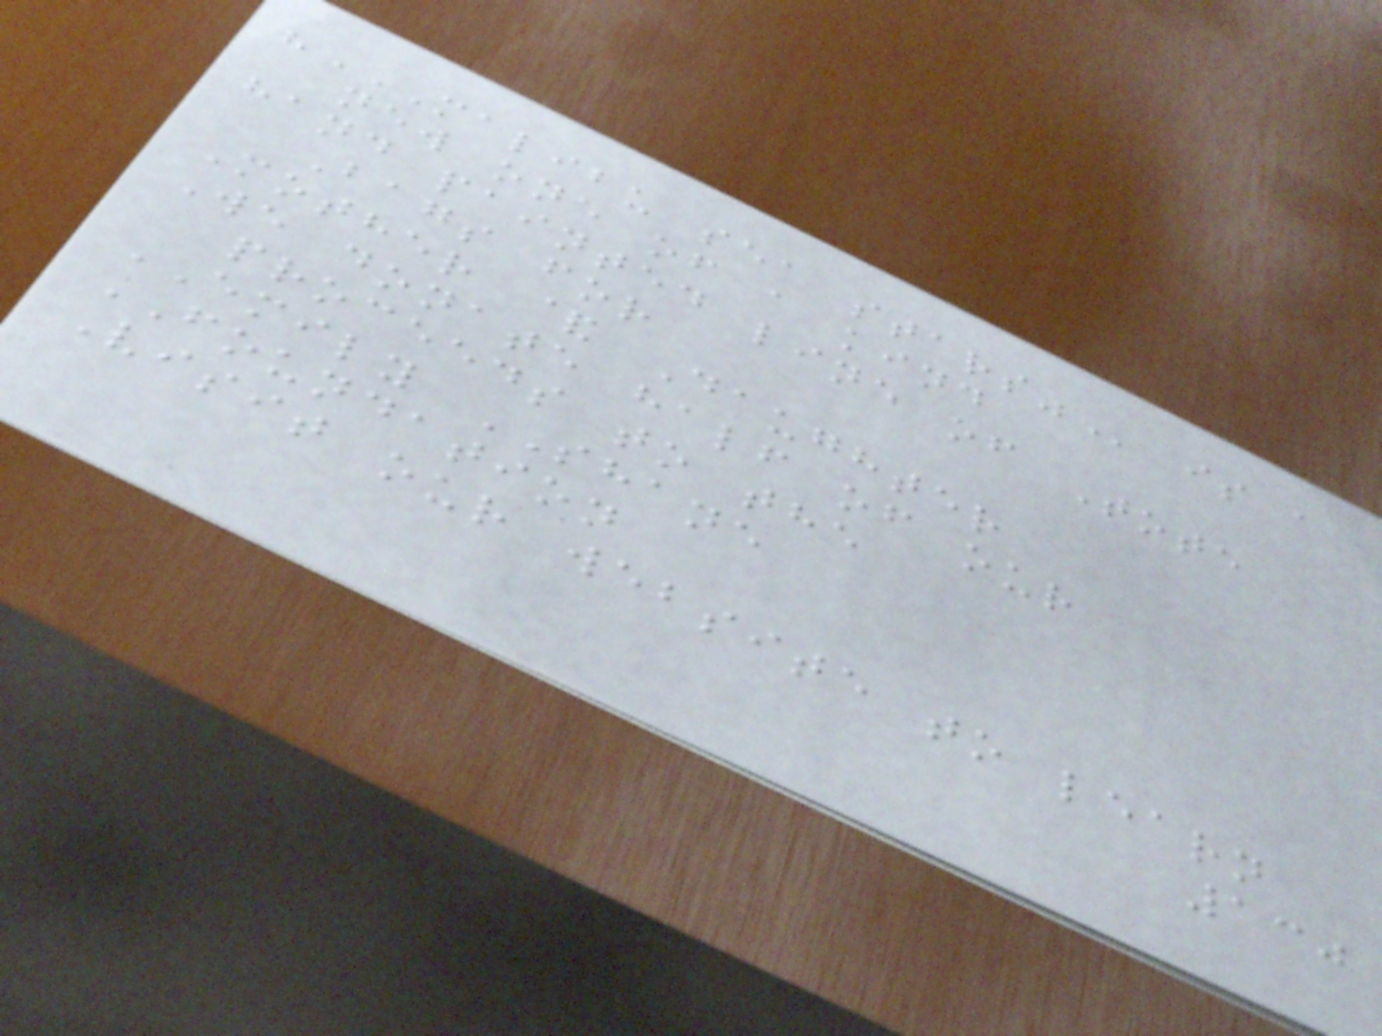"MALIBU SEA STARS" is a
new one of a kind
hand painted line of Tote
Bags for
Mother & Daughter
We donate half of our
proceeds to the
EMILY SHANE
FOUNDATION
Visit our website to learn
130
